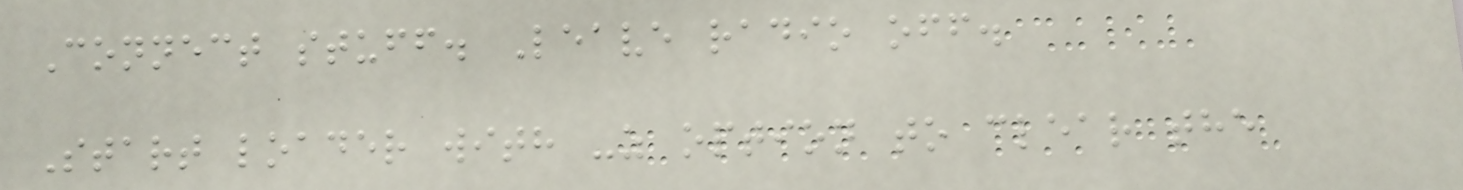Connect stuff. Leave radio off.
Start loader with -z option to clear the
